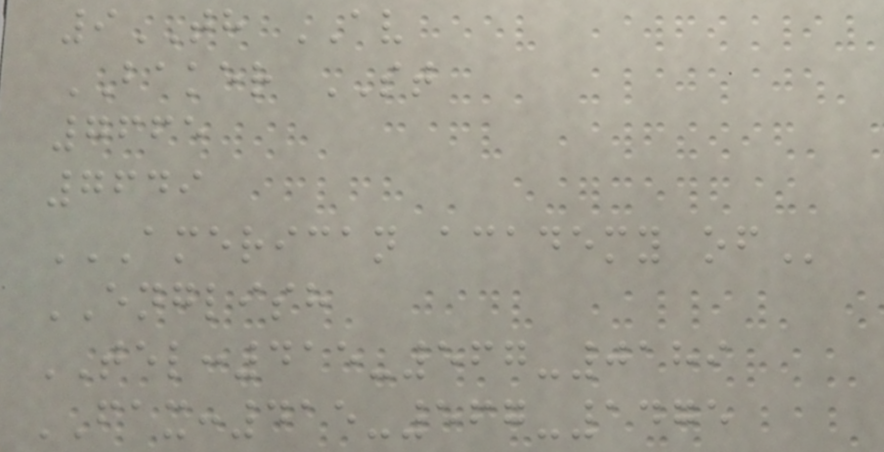9TH AV
BAKER ST
7665
7649
AMERICAN ACADEMY OF
ENGLISH
TEL:415-567-0189
FAX:415-567-1475
